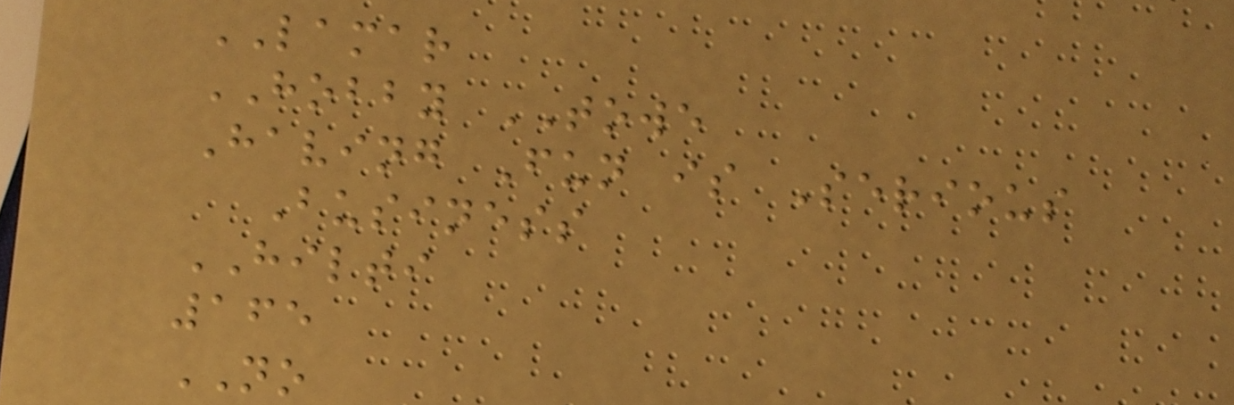LAMAR
HOBBY TOWE
Having Fun is Serious
Business
HILTI
165
NO
